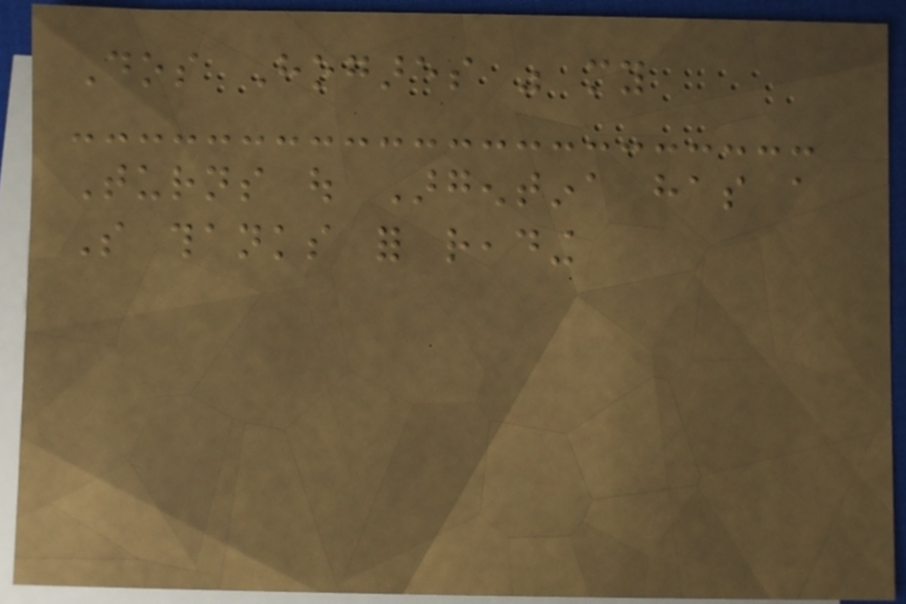Dos Hogares was my
Turns out Argentina has a
So thanks for reading
